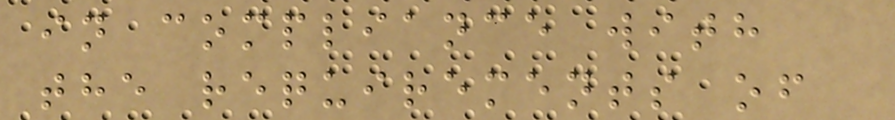in compliance with
the requirements of
